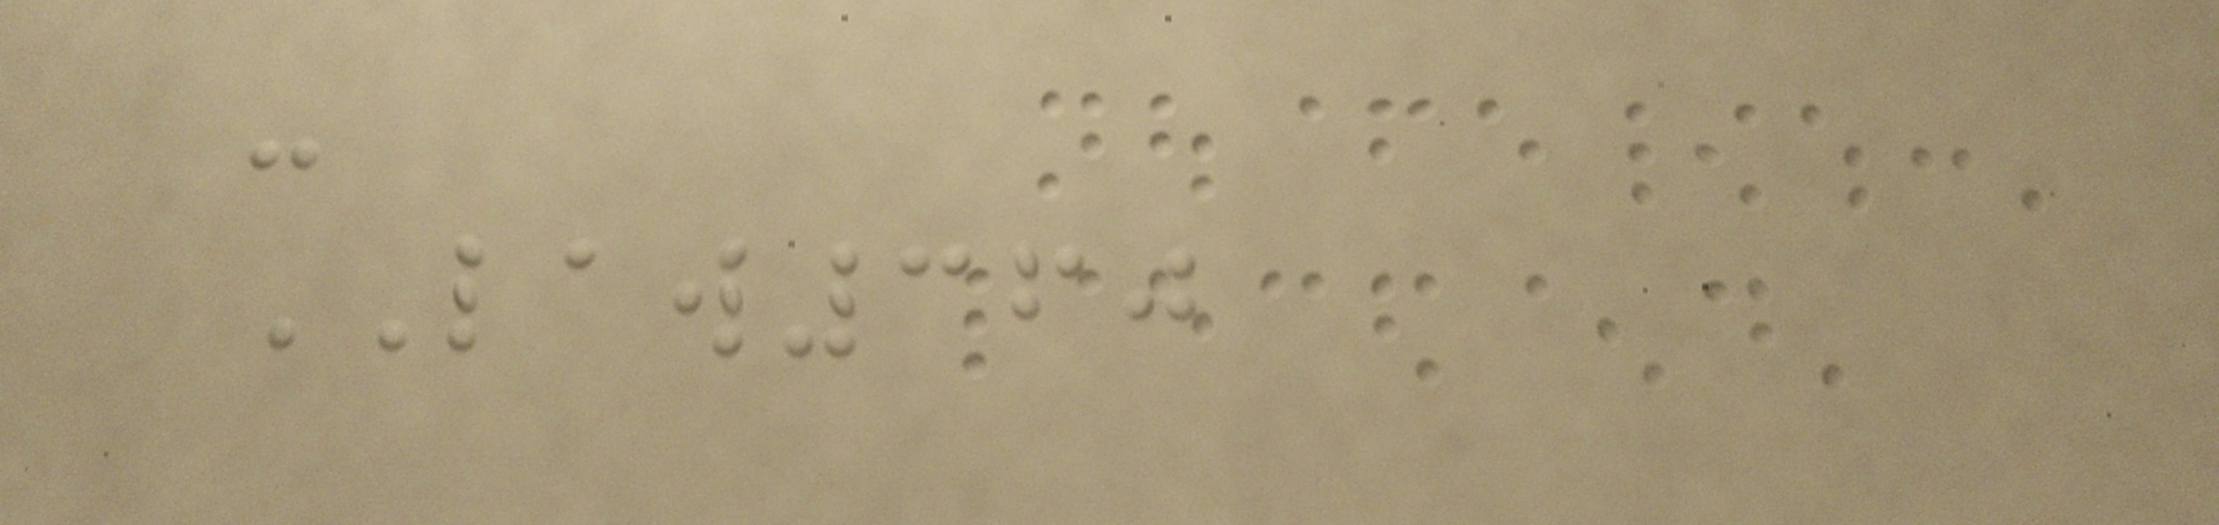-
LAW360
